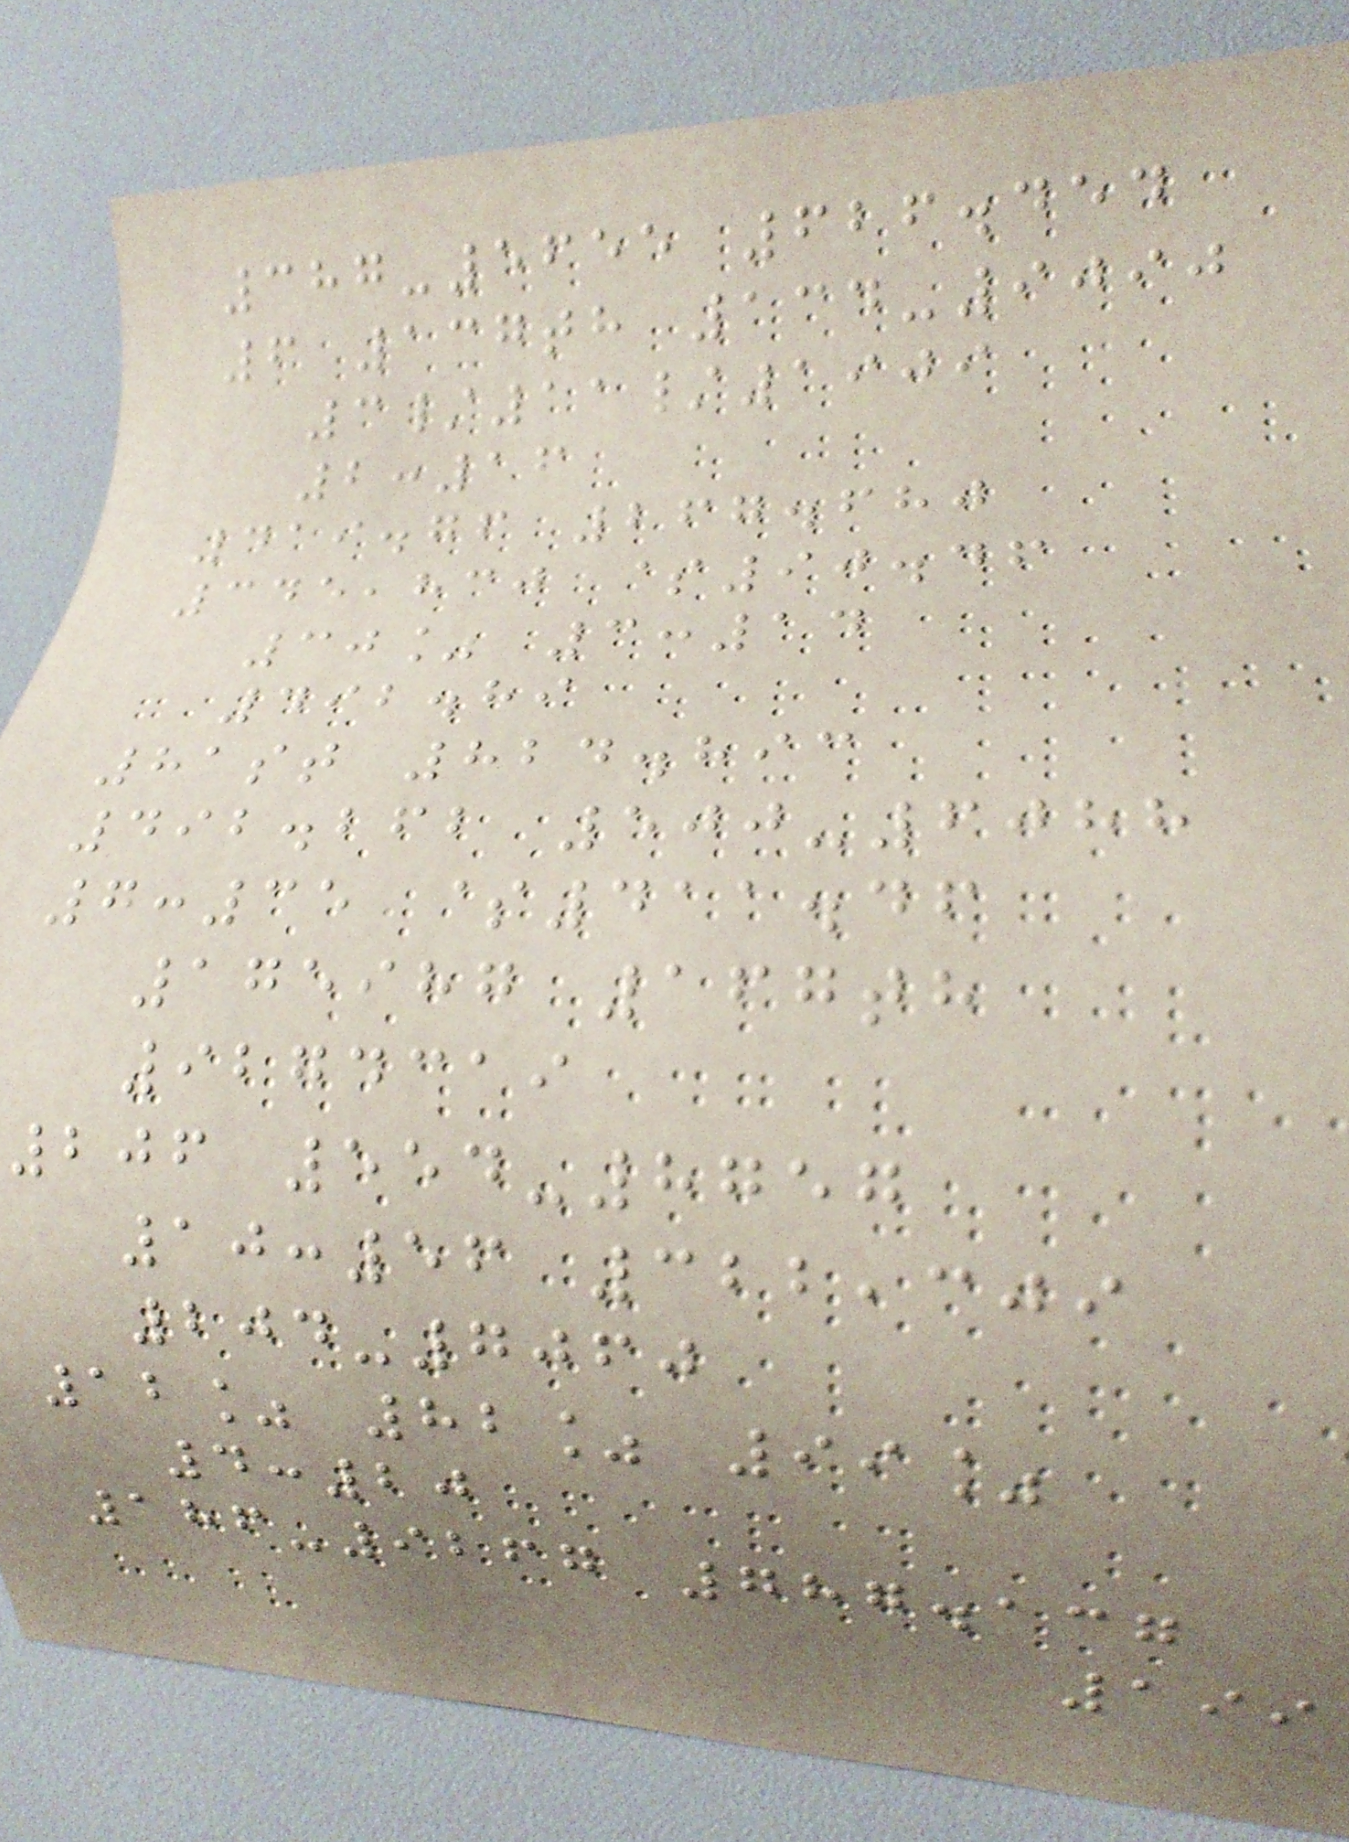387-5655 626.454
6 137th 134-9090
3/11/1909
2:16
419.76 267.680
345,830 $90.46
30% 3:14
492.89
81st 824.893
492.262 500-6088
7:35 $411.46
175987 167th
9274319
206 554-8757
10:56 322,309
204-7060
12% 82% 99%
4:20
186-9267 787.137
199
